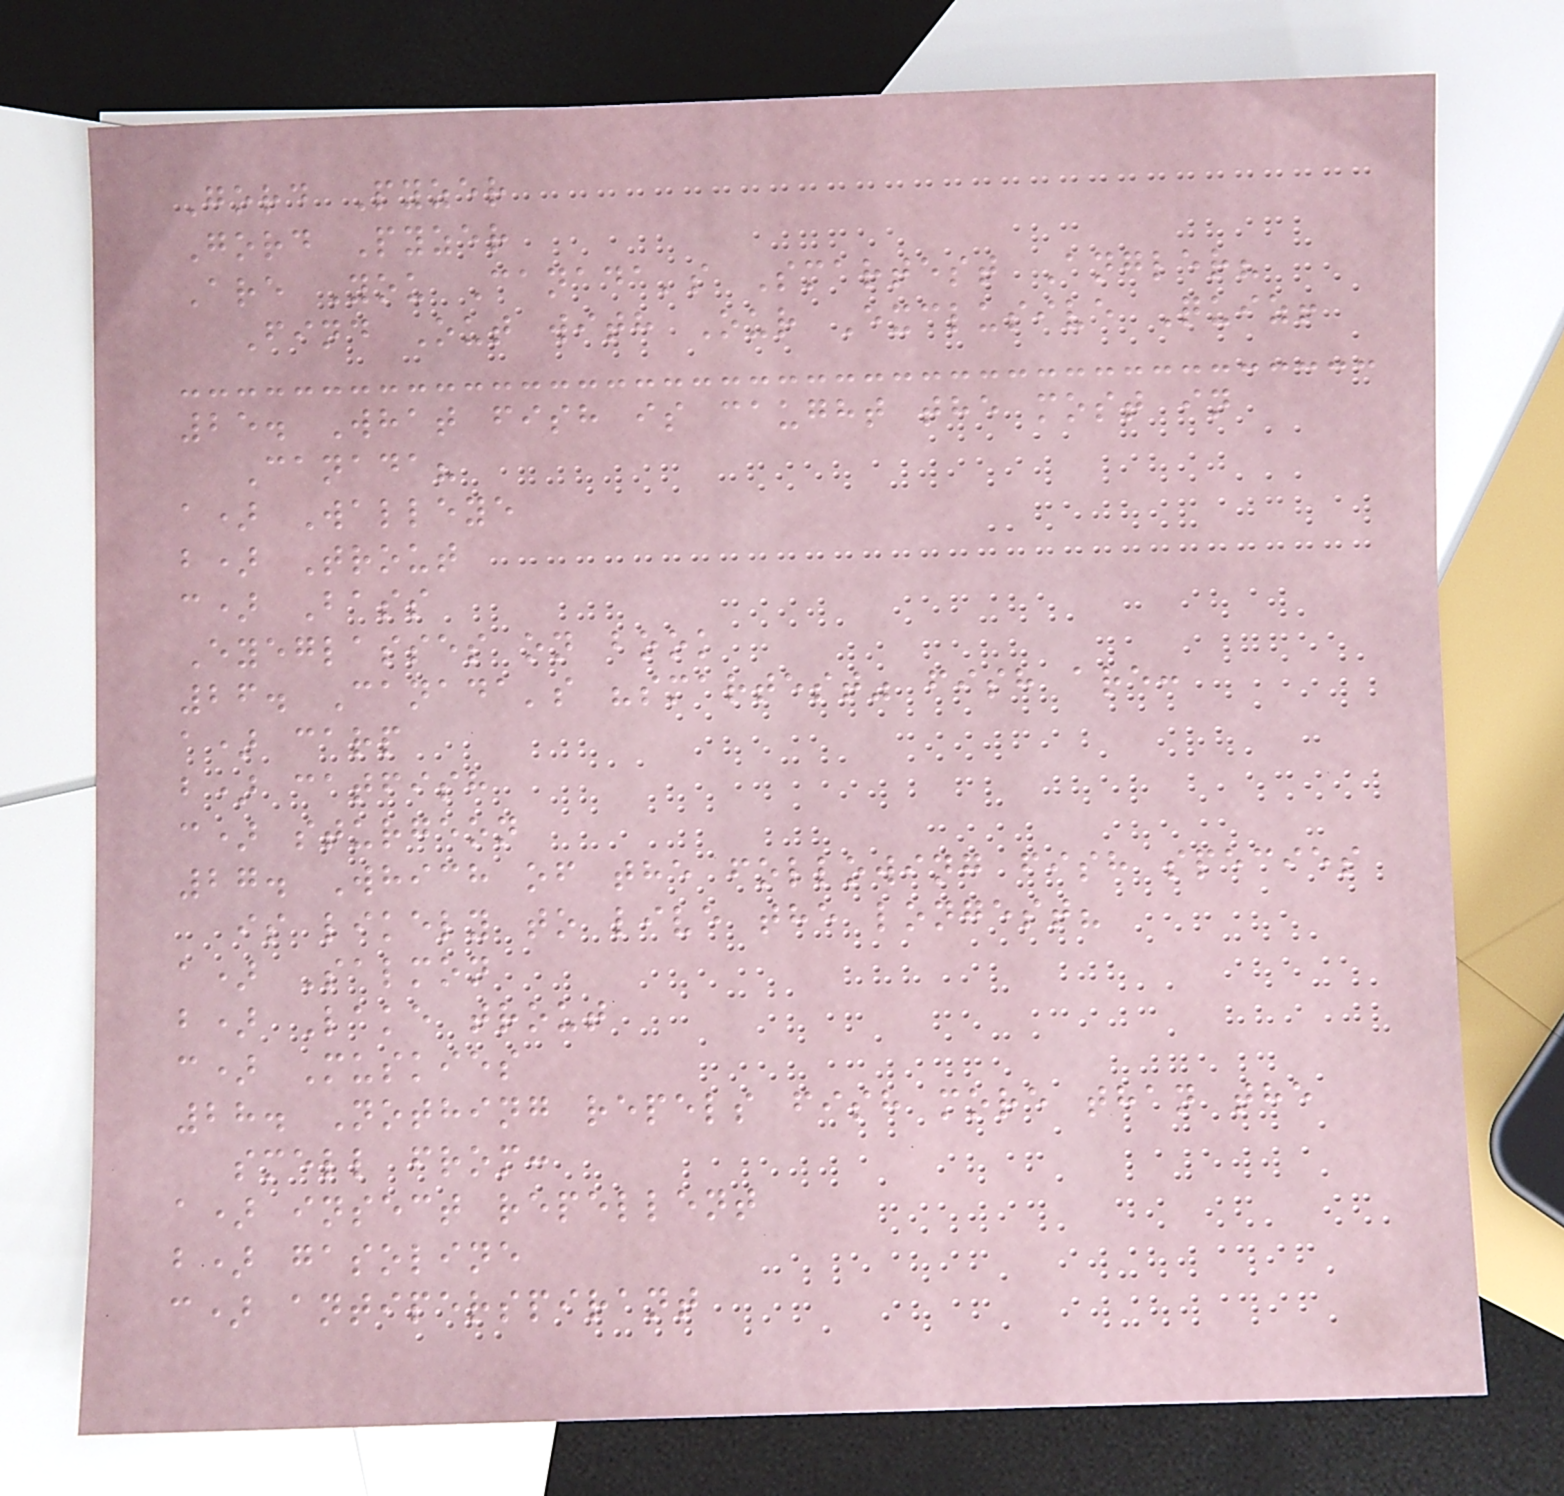Gord Pyzer
Gord Pyzer
Are You Canada's Smartest Angler?
Find Out with Our Exclusive Quiz!
25. What fish is caught the most in
Canada?
a) Walleye
b) Trout
c) Bass
Eyeglasses on book
26. Canada's "smartest" fish are:
a) carp
b) catfish
c) sturgeon
27. Which of the following fish species
is likely to live the longest?
a) Salmon
b) Lake trout
c) Muskies
28. Nothing repels fish more than the
smell from:
a) insect repellent
b) gasoline
c) antiperspirant
